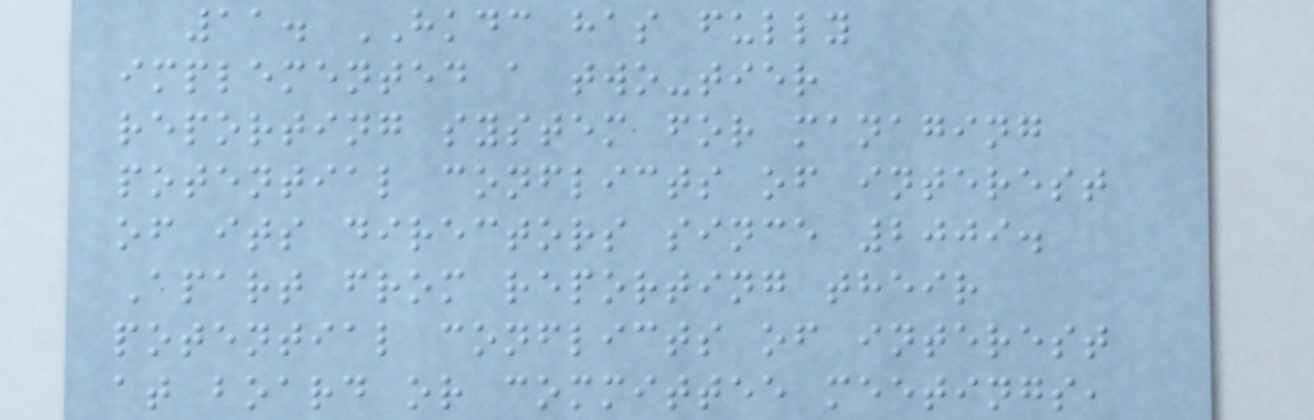11. HKDC has fully
implemented a two-tier
reporting system for managing
potential conflicts of interest
of its directors since 2009.
Apart from reporting their
potential conflicts of interest
at board or committee meetings,
